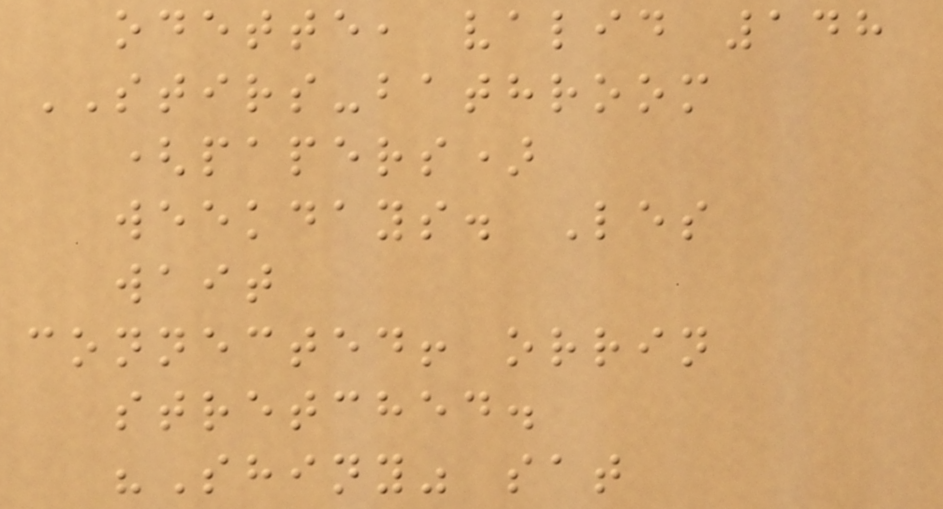odette, valid 148
STIRS-bathroom
(papers)
weekdays. Les
wait
connected! orrin
stretched.
"Shiny" sat
